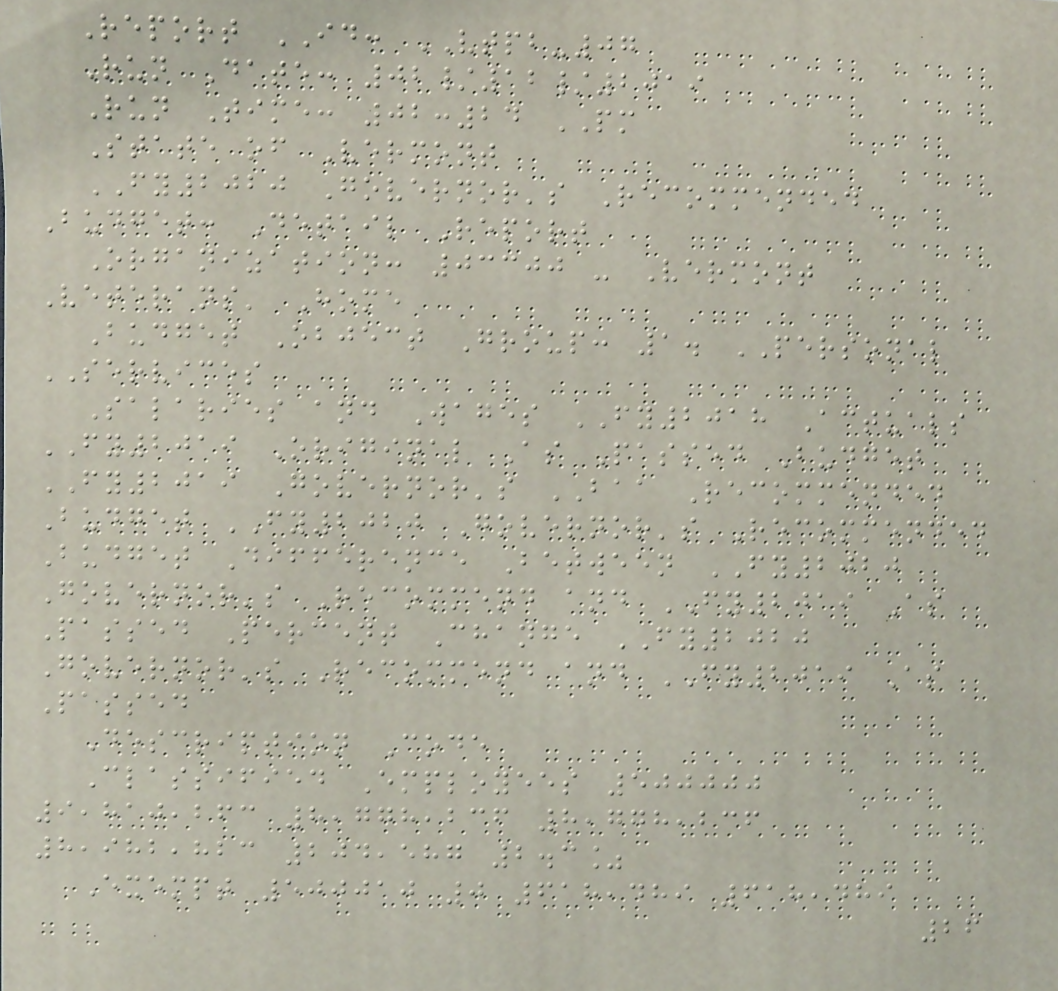Report ID: VTPB-07
Run Date: 02/12/2019
Run Time: 02:24 PM
State of Vermont
FY2020 Governor's Recommended
Budget: Detail Report
Organization: 03300 - Vermont
Veterans' Home
Budget Object Group: 1. PERSONAL
SERVICES
Salaries and Wages FY2018 Actuals
FY2019 Original As Passed Budget
FY2019 Governor's BAA Recommended
Budget FY2020 Governor's Recommended
Budget Difference Between FY2020
Governor's Recommend and FY2019 As
Passed Percent Change FY2020
Governor's Recommend and FY2019 As
Passed
Description Code
Classified Employees 500000
9,810,263 8,778,236 8,778,236
8,982,823 204,587 2.3%
Exempt 500010 0 618,489 618,489
26
